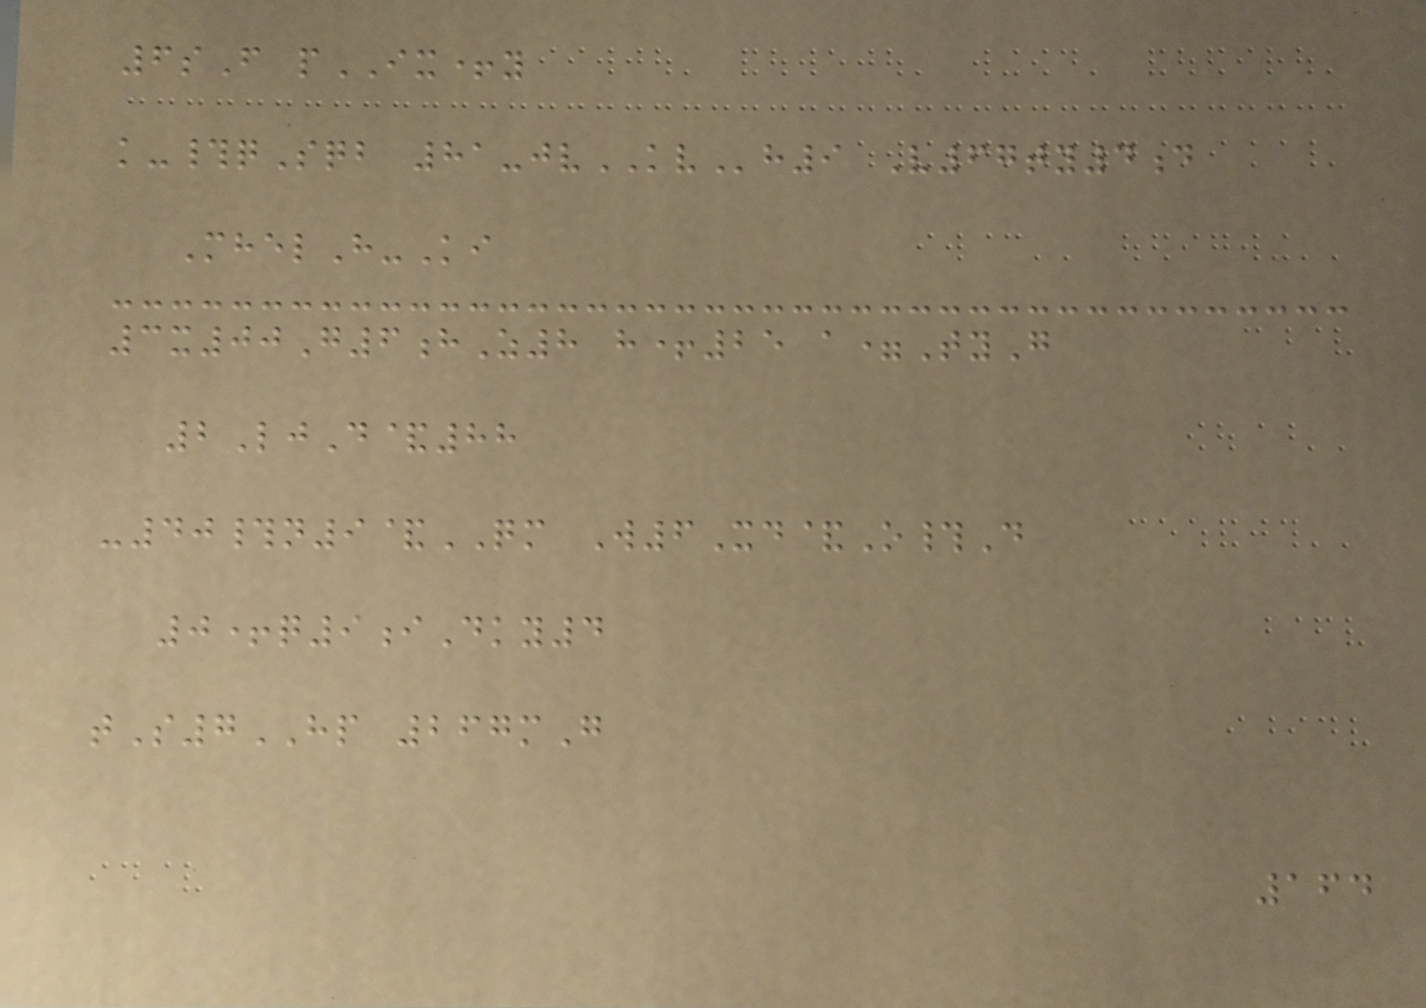6sF pIX+y
k-#qSqb 81-jvKVh9 V67ty4d
MhelH-Ki
3x00G6hZ8 h+25 a=TyG
2LjD&88
-40#n9&QM W6Xd&O#D
0+q9iDky4
tS7HP 267mG
164
